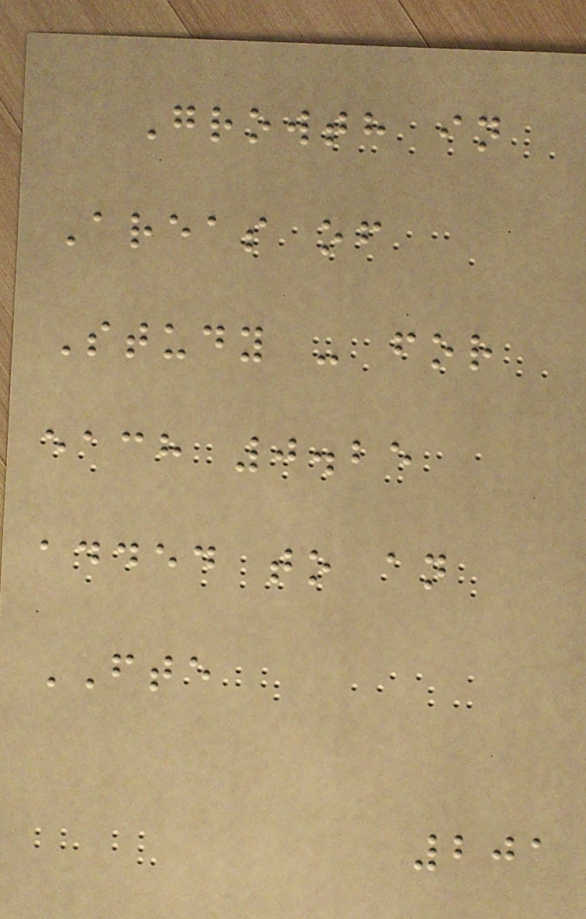Growth in
Areas of
Study - for
each 0.25
added to an
FTE
201
